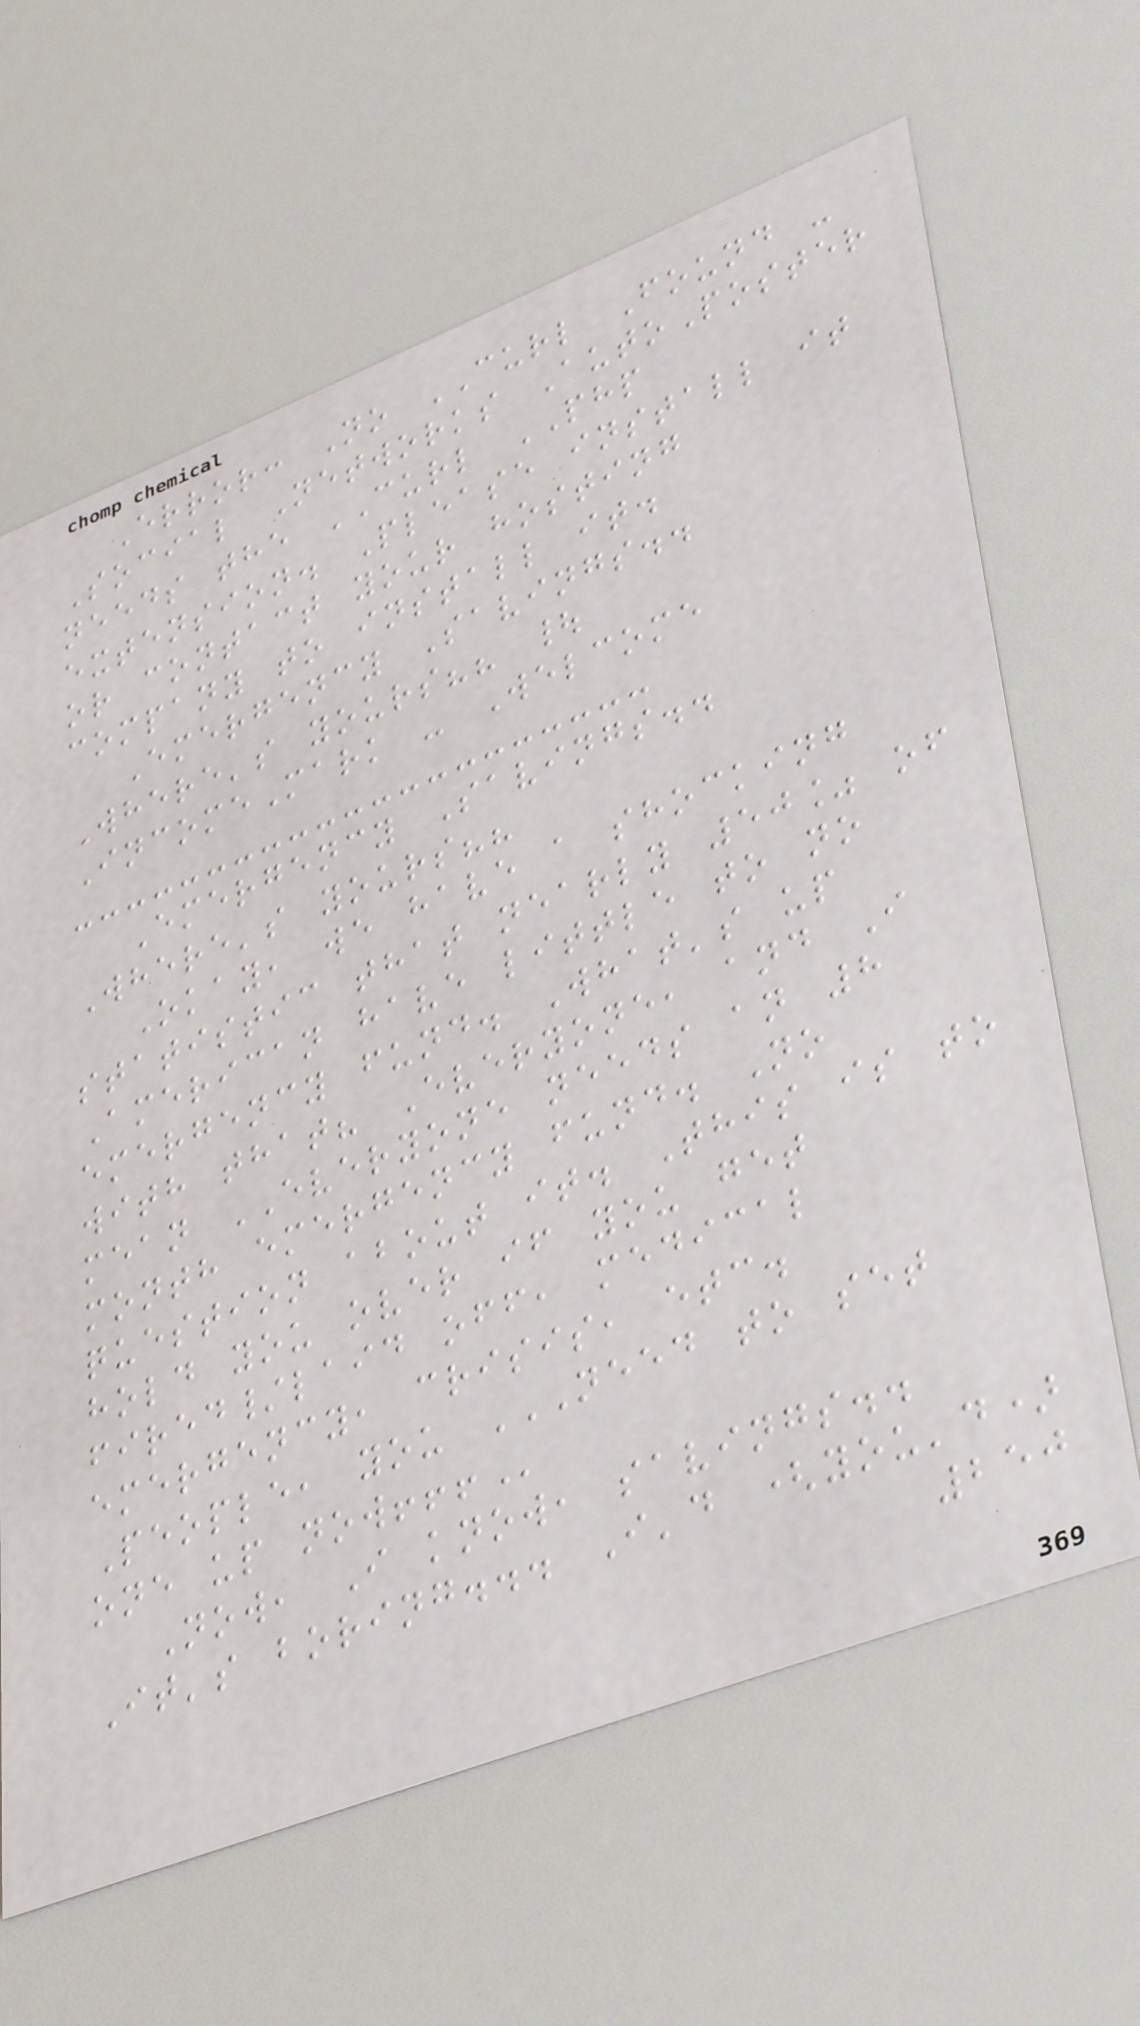Error: No CURL Found -
Social Networks AutoPoster
needs the CURL PHP
extension. Please install it
or contact your hosting
company to install it.
Emergency Savings..
Where's yours?? |
IncomeMark - Welcome
Emergency Savings..
Where's yours??
Okay, we have a shocking
statistic that nearly 50% of
American have little to no
emergency fund. What's up
with that? Everyone, and I
mean EVERYONE needs an 8
month emergency fund. No
question about it. This is to
hold you over if you get
fired/laid off, medical
emergency, crisis, etc.
People, you NEED TO SET
ONE UP NOW!!!
Now, I know, savings..
It's boring... I'd (you'd)
250
